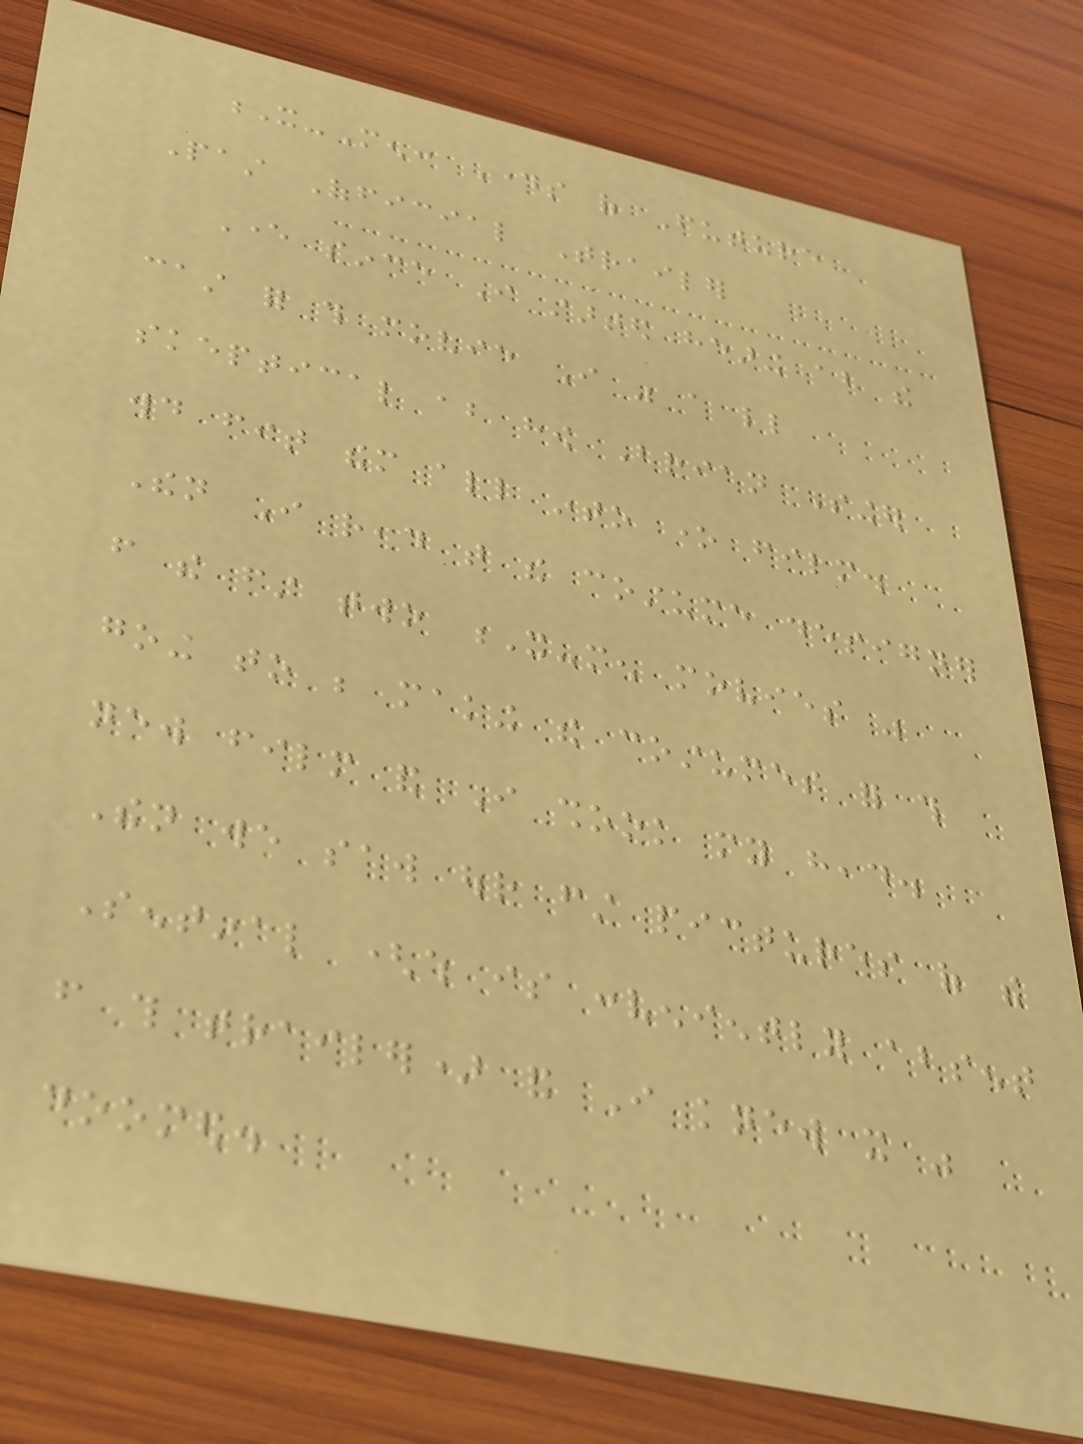X-Men: Days of Future
Past Official Trailer
Ever since I started hearing about the
cast for this movie I was a little
skeptical about how Brian Singer
would fit them all into one film.
Then I read that the costume designer
from the first two X-men movies was
going to be making the costumes for this
new film and I shook my head.
Then we saw our first pictures of the
Sentinal (which is conveniently absent
from this trailer) and I knew it was
doomed.
